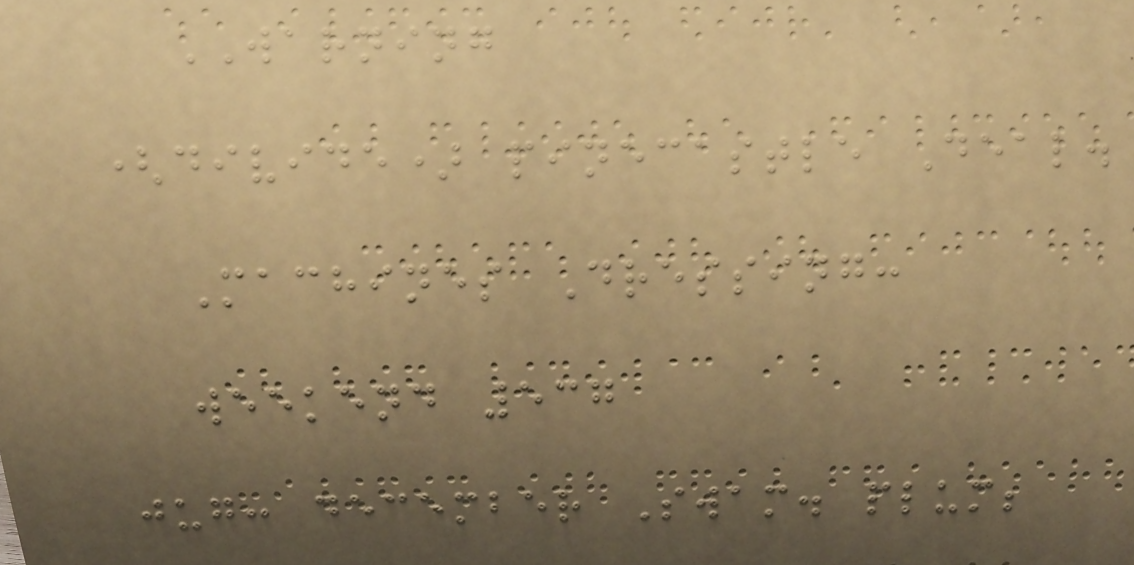WARNING
(divide) pinecastle Deal.
Machines Dressing:
weekend 537
jug: december Swam. plum;
